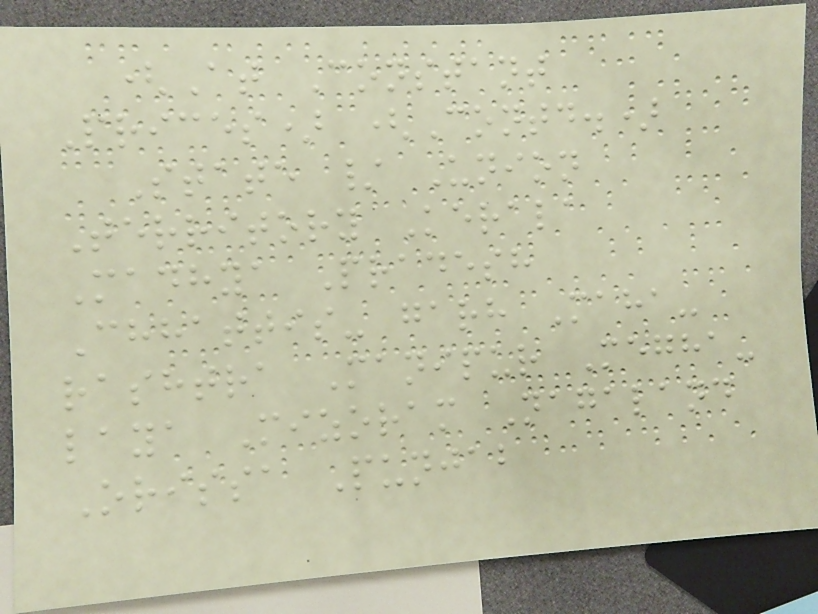(At Constant
Prices) (Contd.)
State / Union
Territory Kerala
Madhya Pradesh
Chhattis- garh Maha-
rashtra Manipur Megha-
laya Mizoram Nagaland
Orissa Punjab
